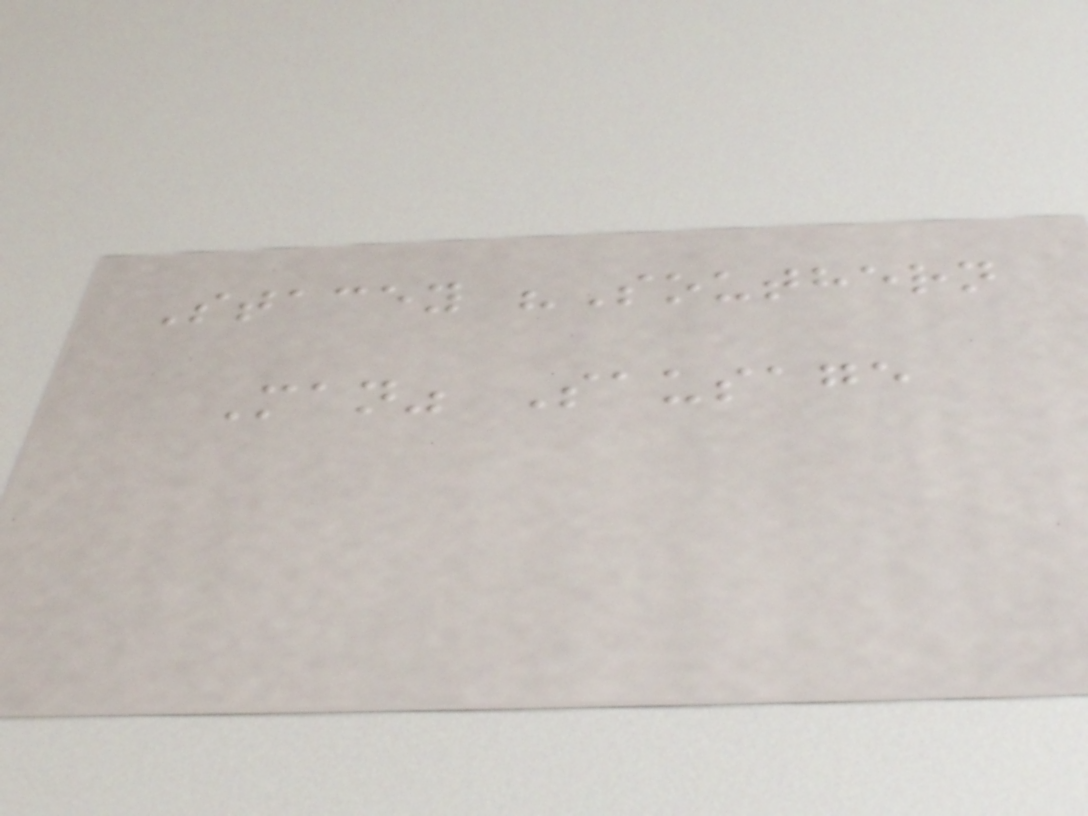Stacey "Southern
Man" Sausage
